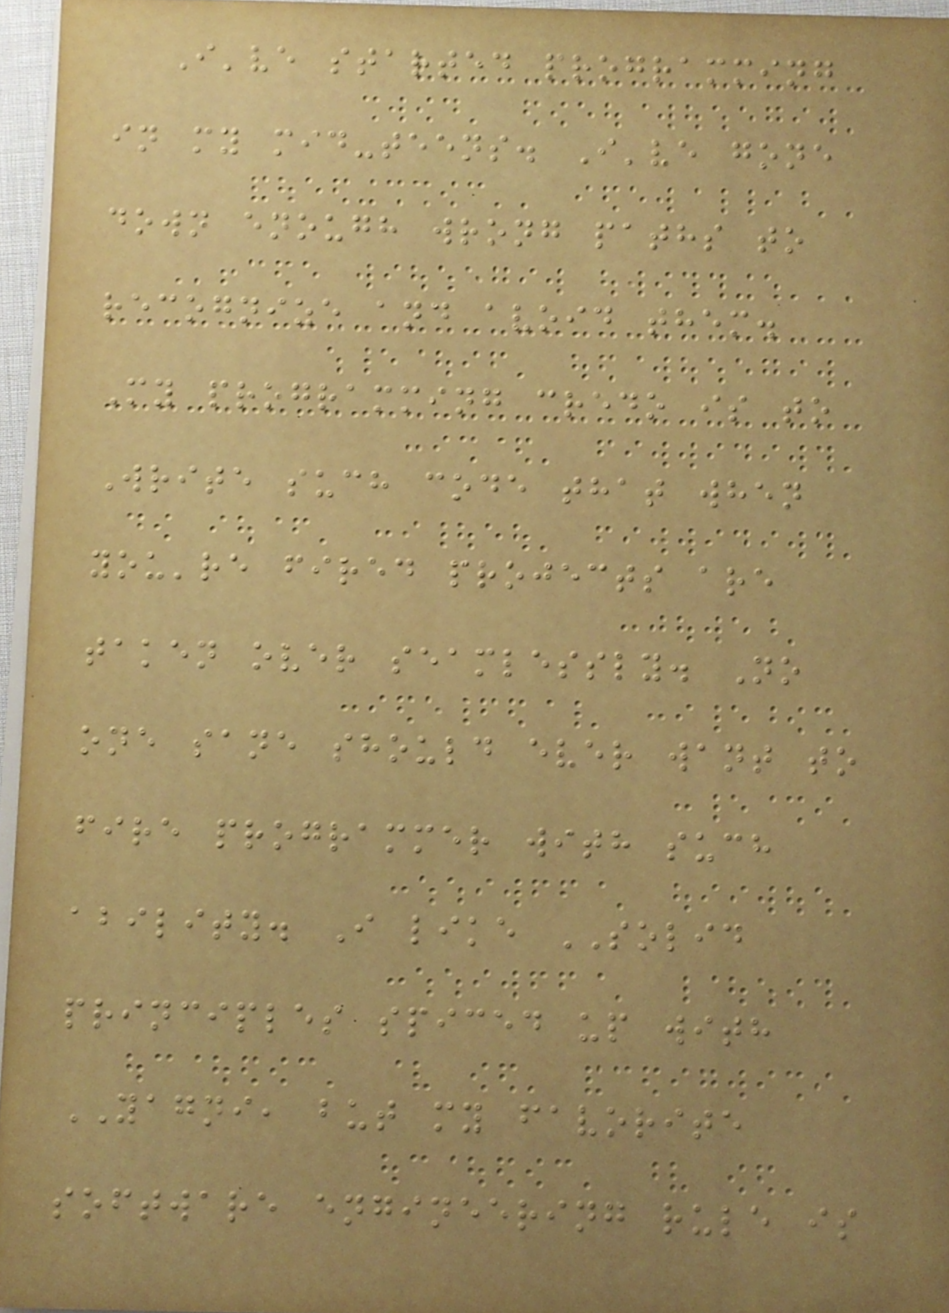I've started programming
in my mid-teens. I've gone
down enough wrong paths to
recognize and avoid them.
My programming credo is to
Write such code that when
you're fired projects are
taken over seamlessly. No
one sane should ever want to
fire programmer with such
ability. I like SOLID
principles spiced up with
YAGNI, but my favorite
software engineering rule is
